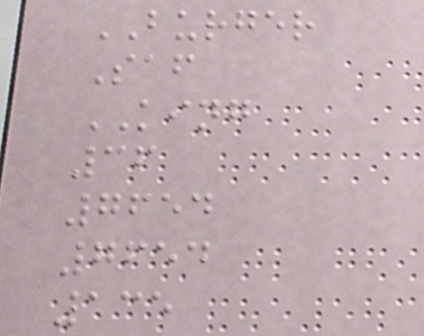BURGER
Saf
KING
36
7654
7654
135
